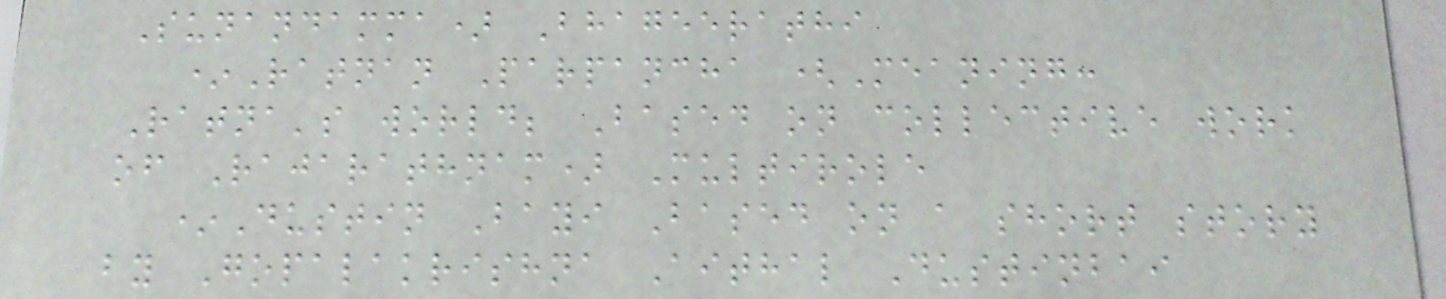Sunandamma) Bhageerathi
*Ratnan Parpancha (Meaning:
Ratna's world; Based on collective work
of Rajarathnam) Multirole
*Dustin Bayi Based on a short story
by Gopalakrishna Aithal Dustinbai
